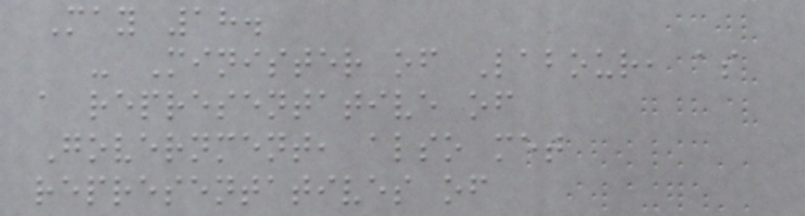May 18.
- Minister of Labour, as
a representative of
Government, also met
representatives of
